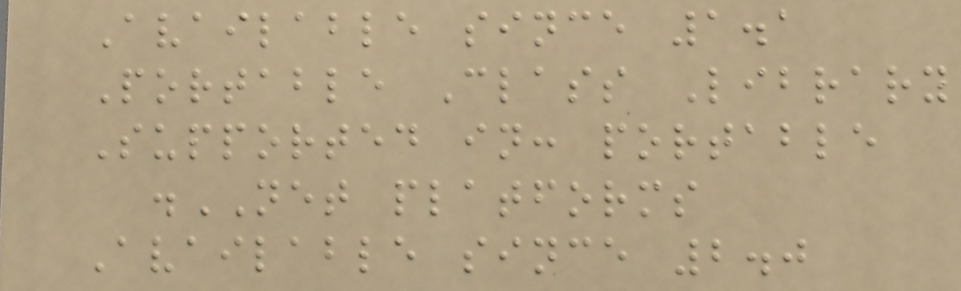Available since 1.1
Portable Class Library
Supported in: portable
.NET platforms
Available since 2.0
